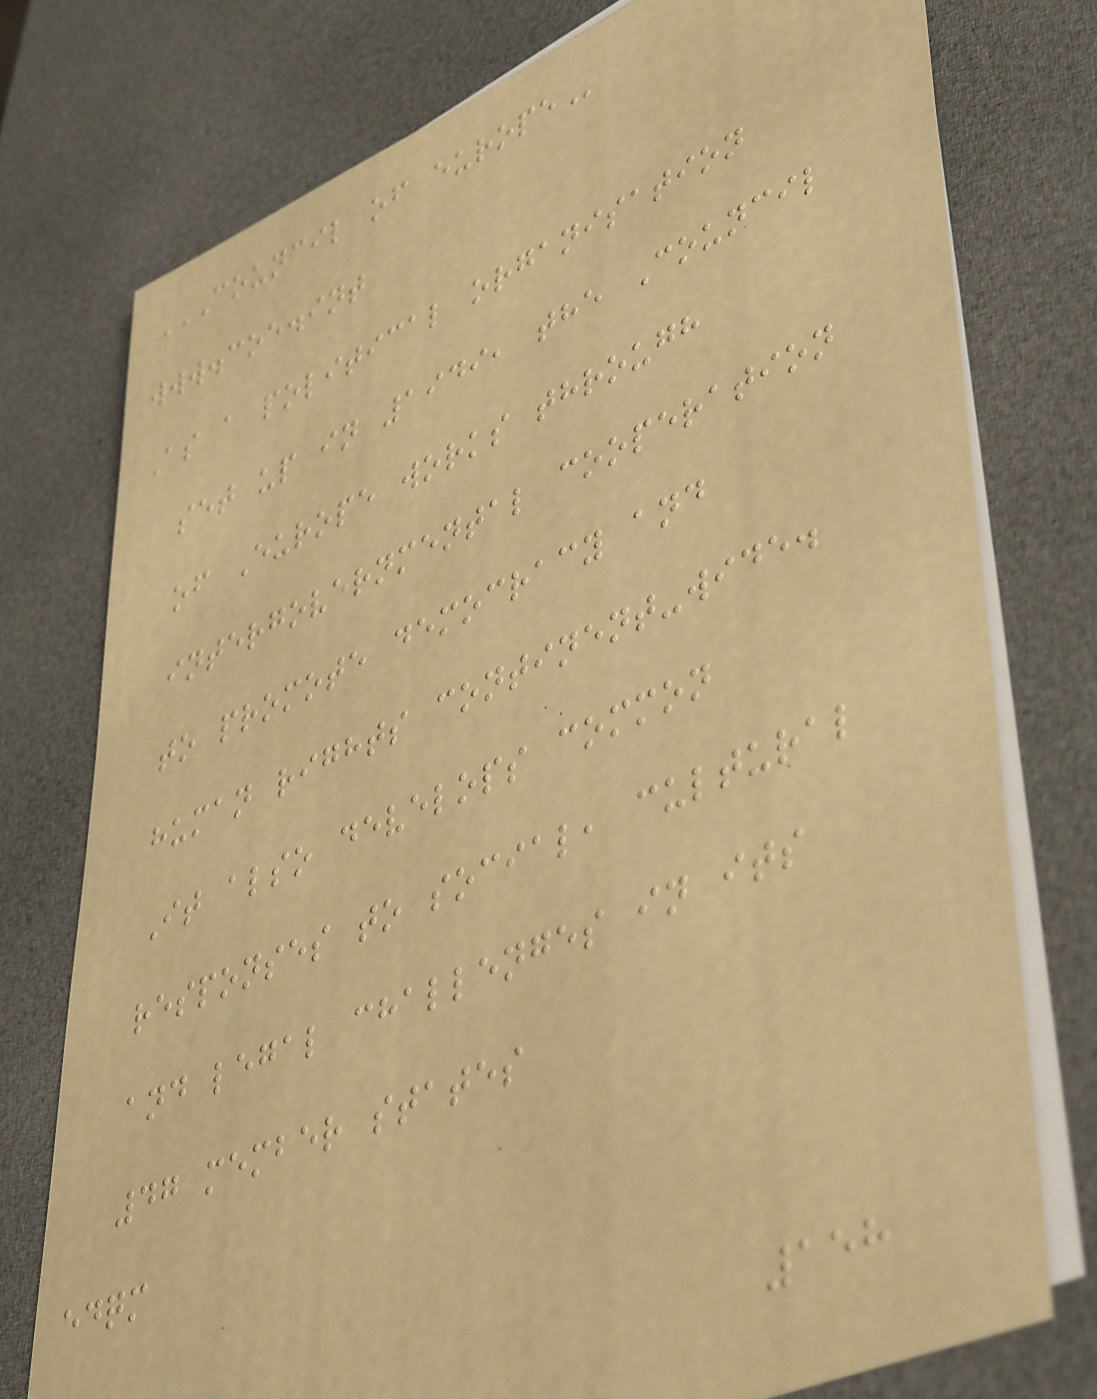COUNCIL OF EUROPE
www.coe.int
As a political organisation
set up in 1949, the Council
of Europe works through
intergovernmental cooperation
to promote democracy and
human rights continent-wide.
It also develops common
responses to social, cultural
and legal challenges in its
47 member states
edqm
158
